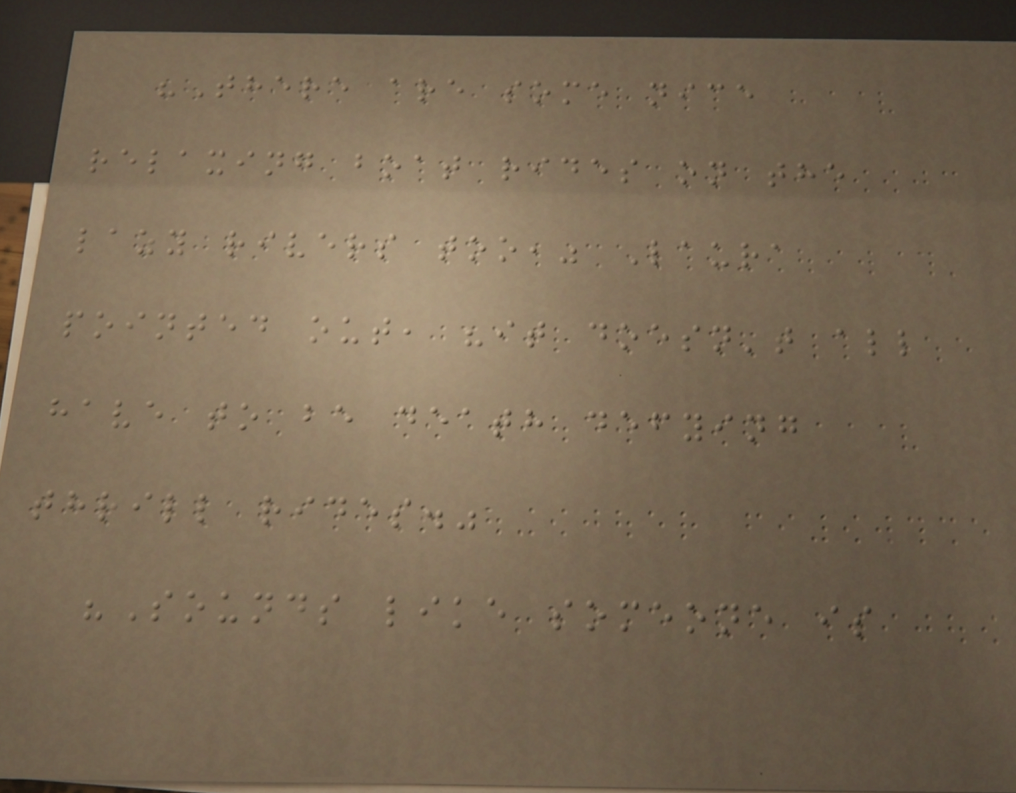"There are some nice
relaxing boat rides on the
lazy rivers too," Laura
pointed out, "it doesn't all
have to be death defying
thrill rides."
"Sounds like someone is
